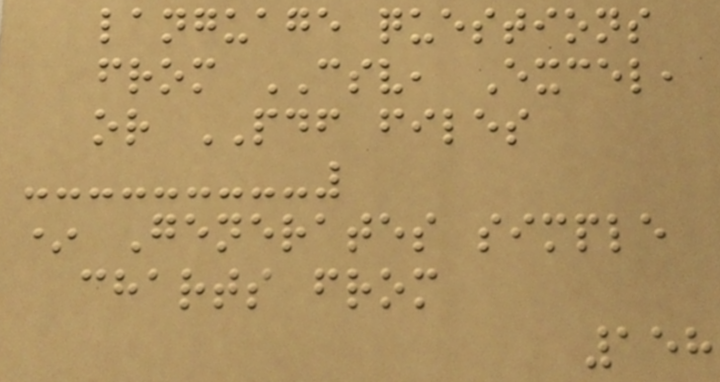language questions
from CSV, Excel,
or PDF files
* Generates simple
charts from
158
